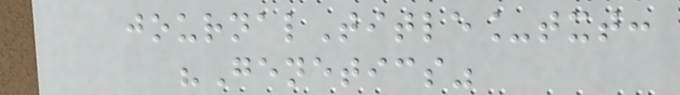journalTitle_txt:
"Genetics"
